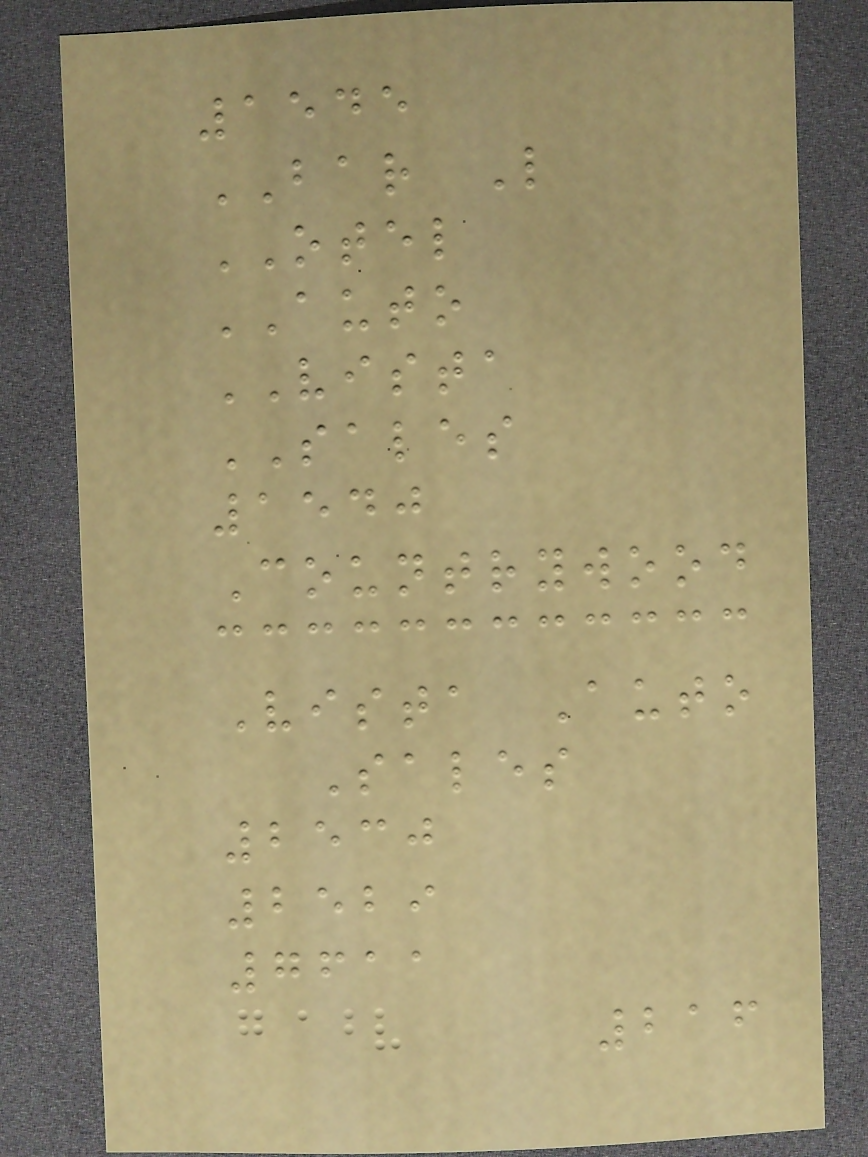1545
BAR L
OTEL
AUTO
VISTA
SALES
1540
Countrywood
Vista Auto
Sales
2530
2529
7611
216
